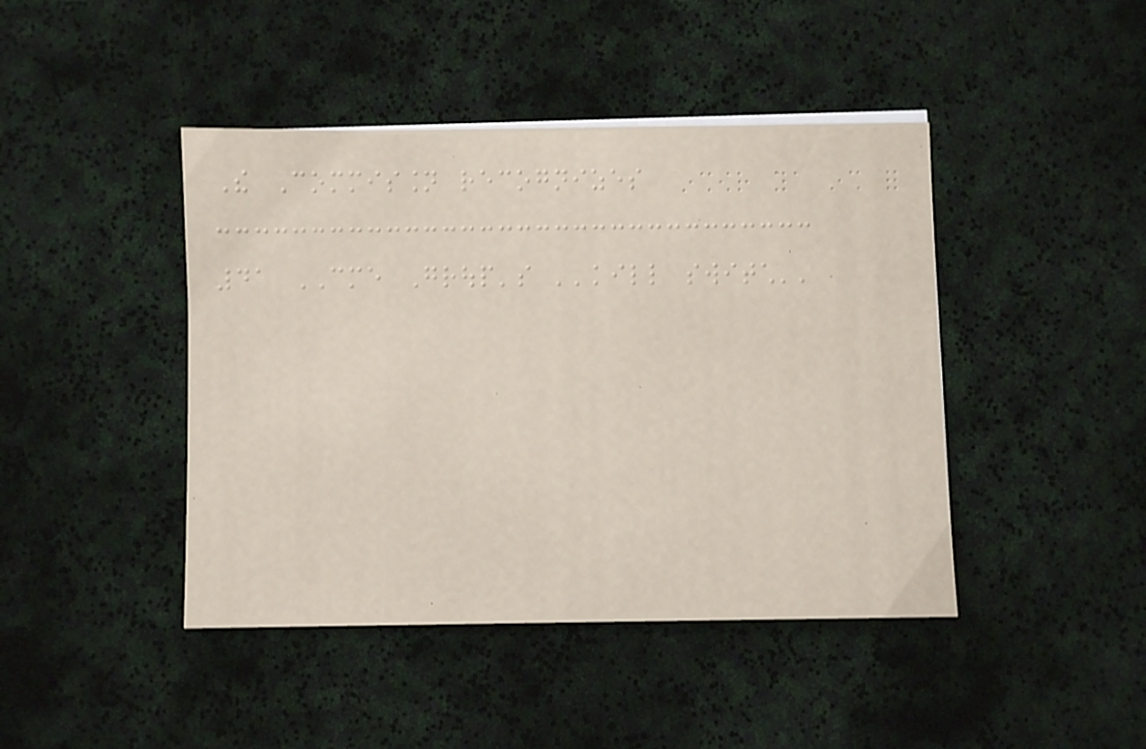The Commission recognizes
41 CME Group's ''kill switch''
